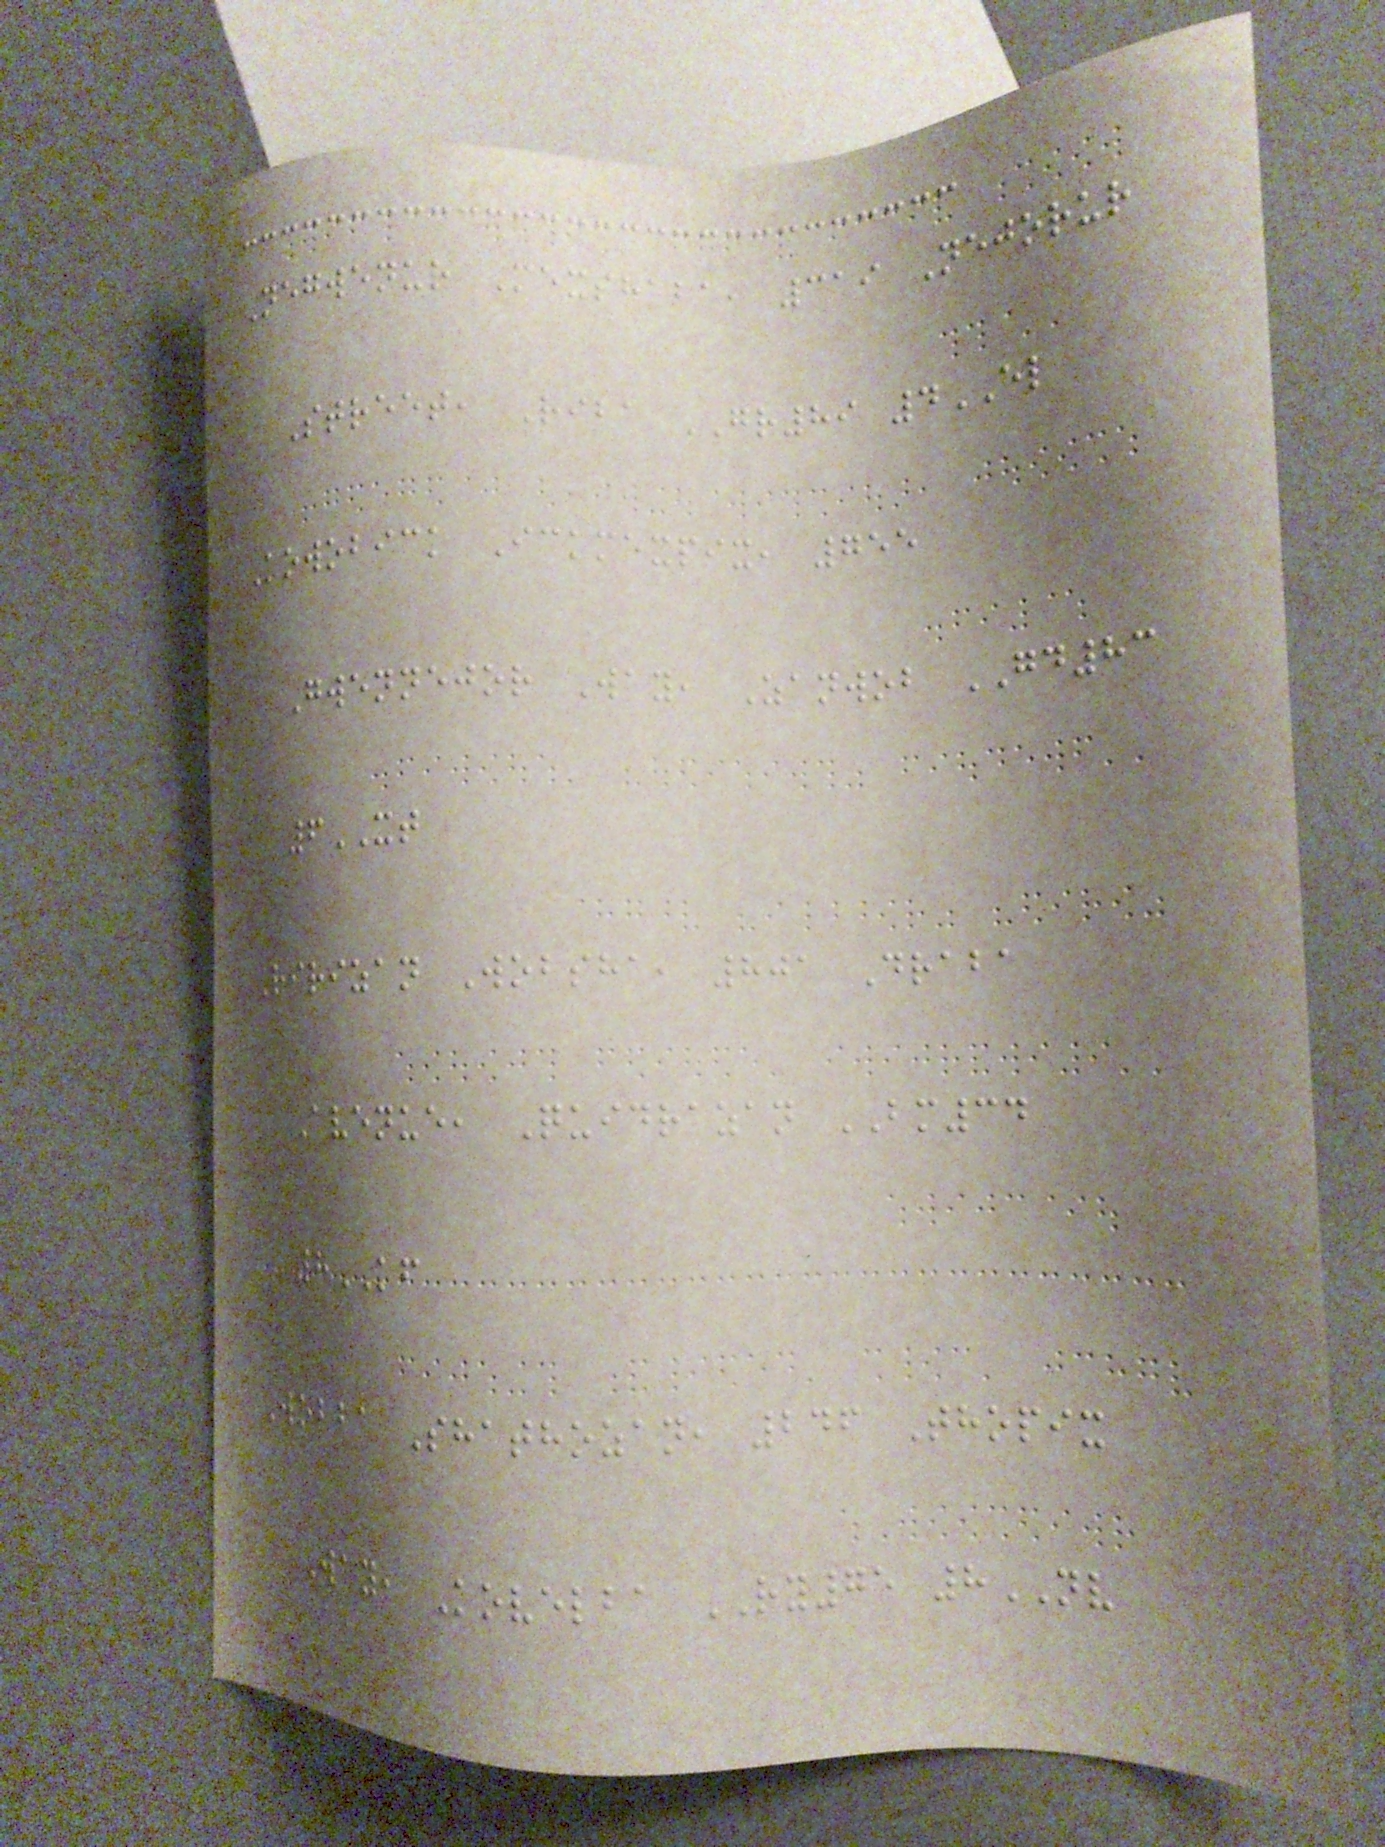Negwenur Mexshaba, 319 Nejorur
Street, Riba GR89 4EL
Kowobick Ickmexpix, 755
Gwennejor Way, Zanwob GD83
6XT
Ririzan Wobsha, 801 Draba
Avenue, Quidrazan BM34
8KF
Wobba Shathozan, 246 Thopix
Way, Kovelba RY75 8NV
